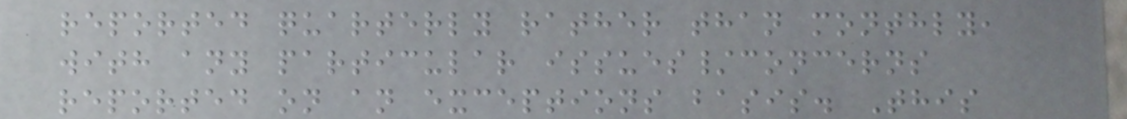reported quarterly rather than monthly,
with any particular issues/concerns
reported on an exceptions basis. This
